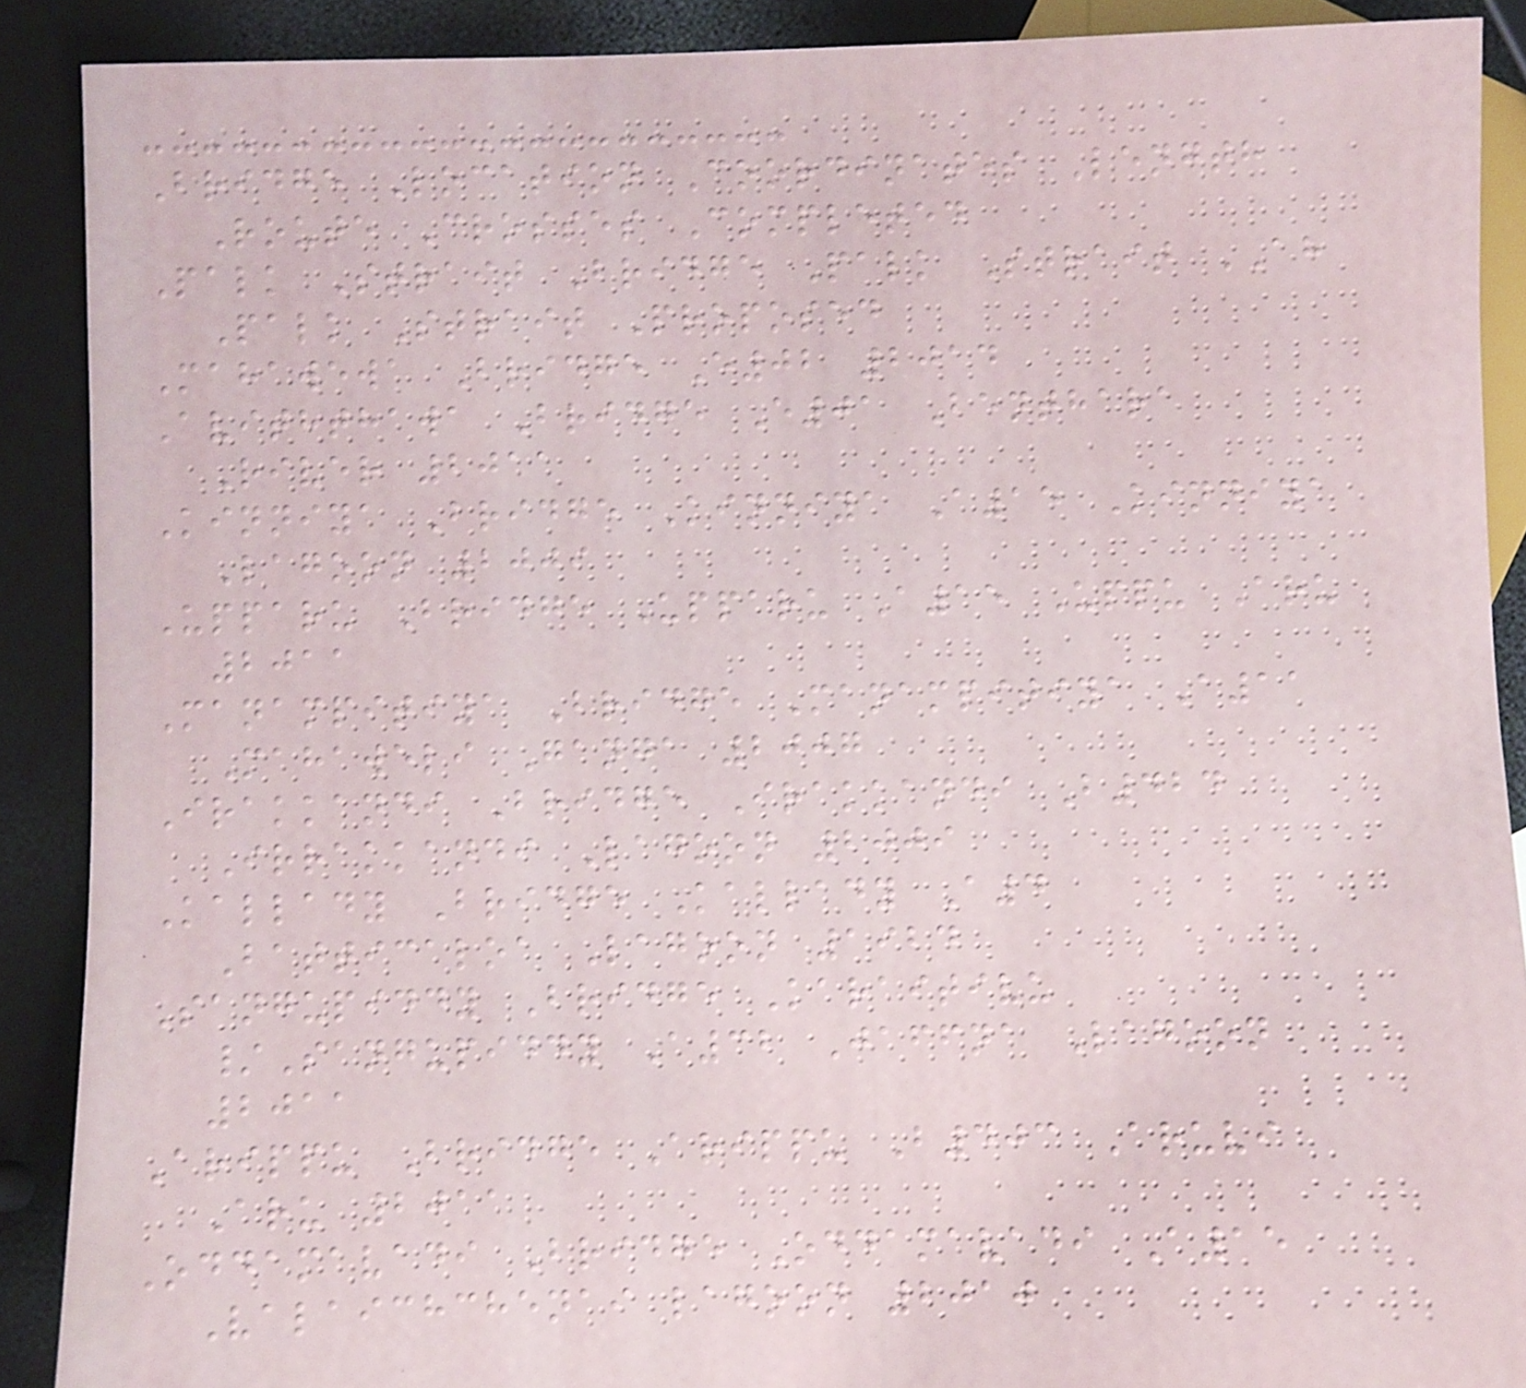Bridge Location Coordinates Length
Route Crosses Completed
Palk Strait Bridge Palk Strait AH
Palk Strait Proposed
Mahawewa Bridge E02 2014
Aviththawa Bridge E01 Benthara
River 2011
Kinniya Bridge Kinniya A15 Kinniya
Lagoon 2009
Upparu Bridge Upparu A15 Uppu Aru
2011
Manampitiya Bridge Manampitiya A11
Mahaweli Ganga 2007
Irakkandi Bridge Irakkandi B424
Irrakkandi Lagoon 2009
Kallady Bridge Kallady A4
Batticaloa Lagoon 1924
Sangupiddy Bridge Karaitivu
/Sangupiddy A32 Jaffna Lagoon
2011
Arippu Bridge Arippu B403 Aruvi
Aru 2011
Oddamavadi Bridge Oddamavadi A15
Valaichchenai lagoon 2010
